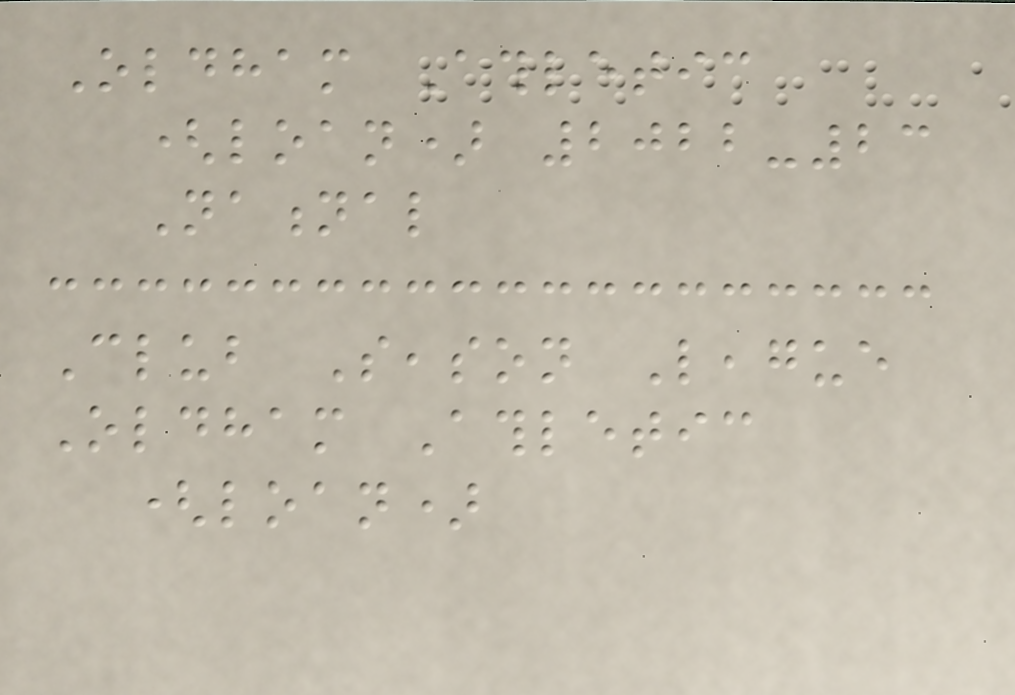Oldham Athletic
(loan) 2022-23
National
Club Season League
Oldham Athletic
(loan)
